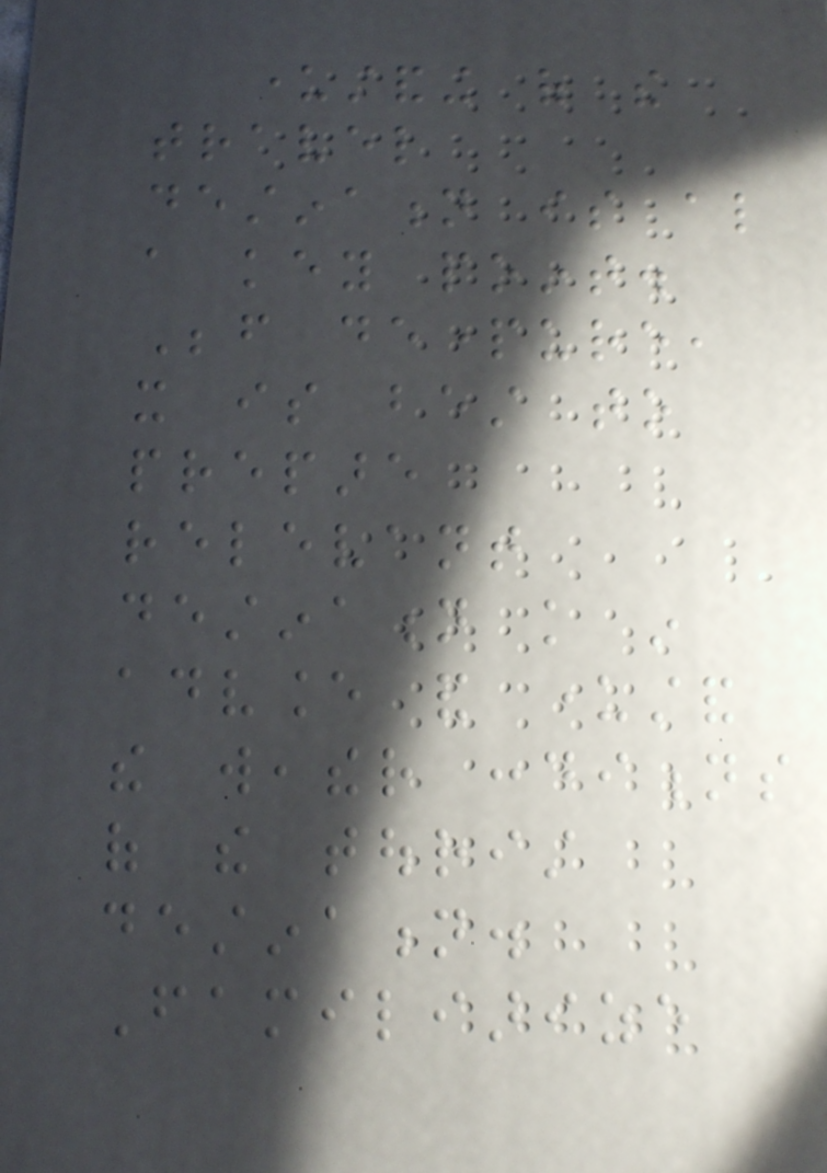understanding of the
travel
destination is also
a key point.
Before departure,
it is best to
prepare
relevant
destination knowledge in
advance and understand
the weather conditions
of the tourist
destination.
Familiarize
